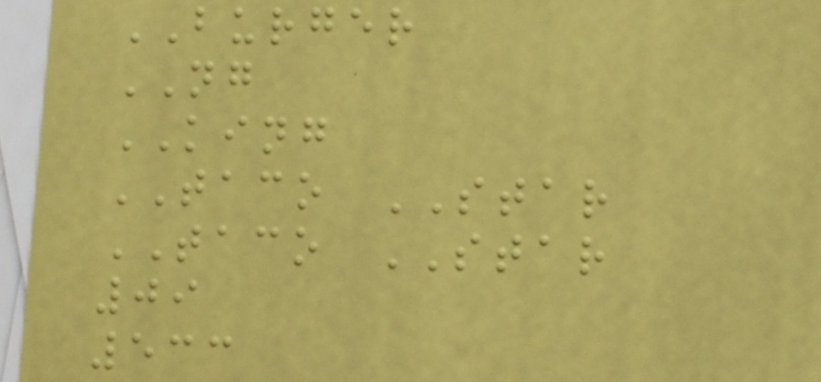BURGER
NG
KING
TACO STAR
TACO STAR
09
533
